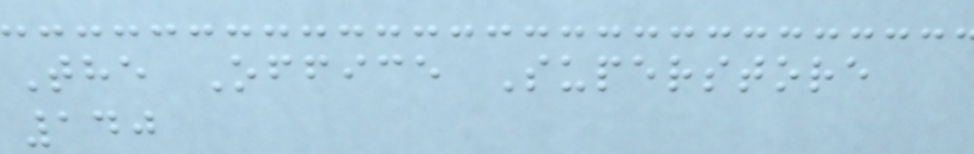The Office Superstore
140
